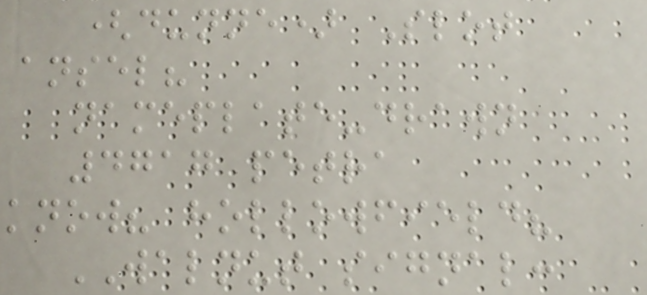(dunne) Slot
ansel?
nameplate-drawn
4717 petra
know? hollowfield?
WALNUT signal:
